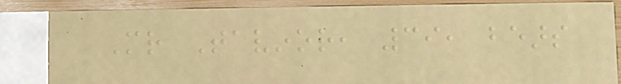Mr Tavinor, 39, bears
